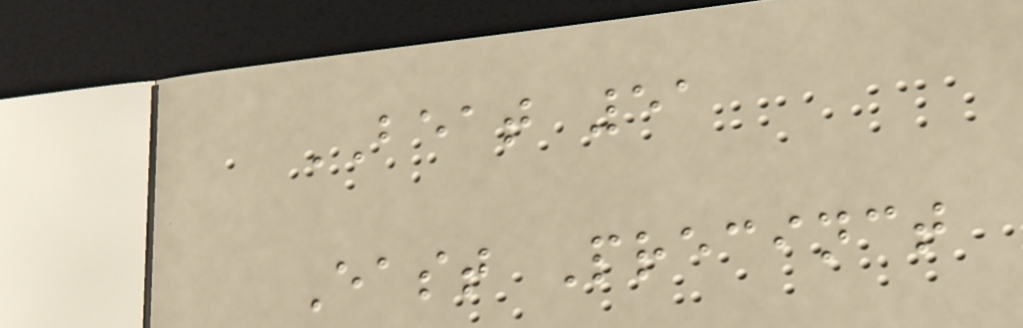BEAT 51
East Precinct
